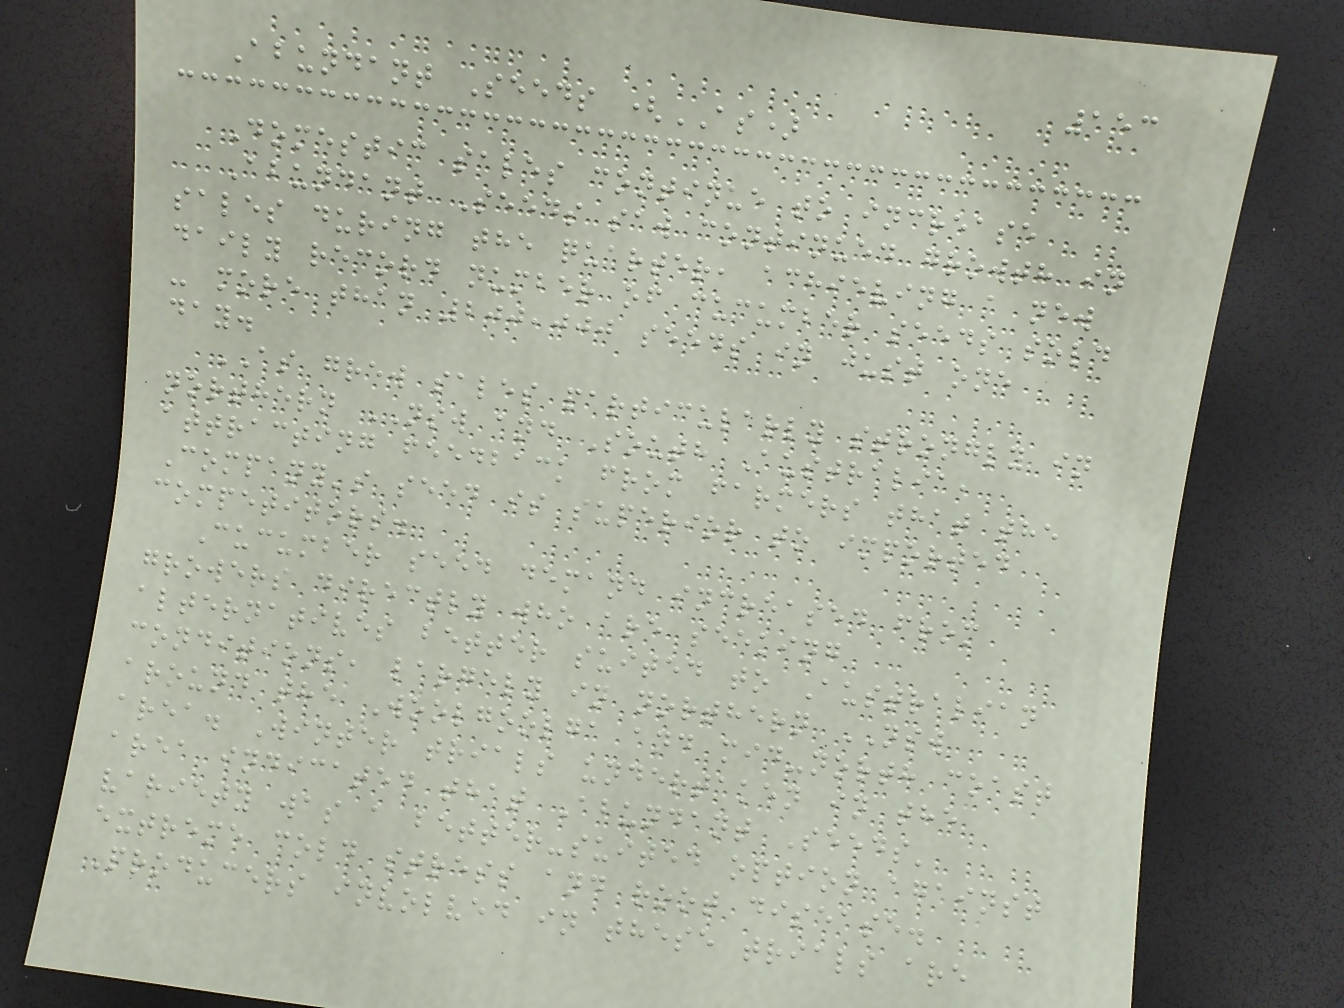153
Abundant Seeds (AS)
Domestic sales continue to increase
Abundant Seeds saw continued growth in
sales during the quarter, achieving a new
daily record number of cucumber seeds sold
- more than 200,000 seeds in just one
day.
AS grew sales particularly strongly in
northern NSW and South Australia,
attracting feedback from farmers that the
Company's seed is superior to imported
competitors.
Cucumber seed demand increased from
growers directly who are seeking
alternatives better suited to Australian
conditions, largely in northern NSW
around the Woolgoolga and mid-north coast
area. Winter trials undertaken in the
area indicated that Abundant Seeds'
variety was a better-suited option against
extreme cold stress and root disease.
Producers involved in these trials are
